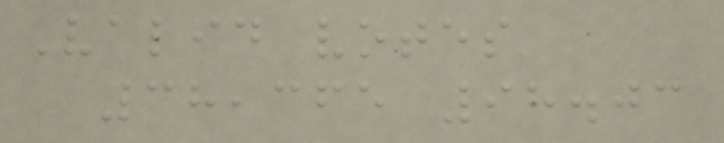Valid votes
38,365 98.03
